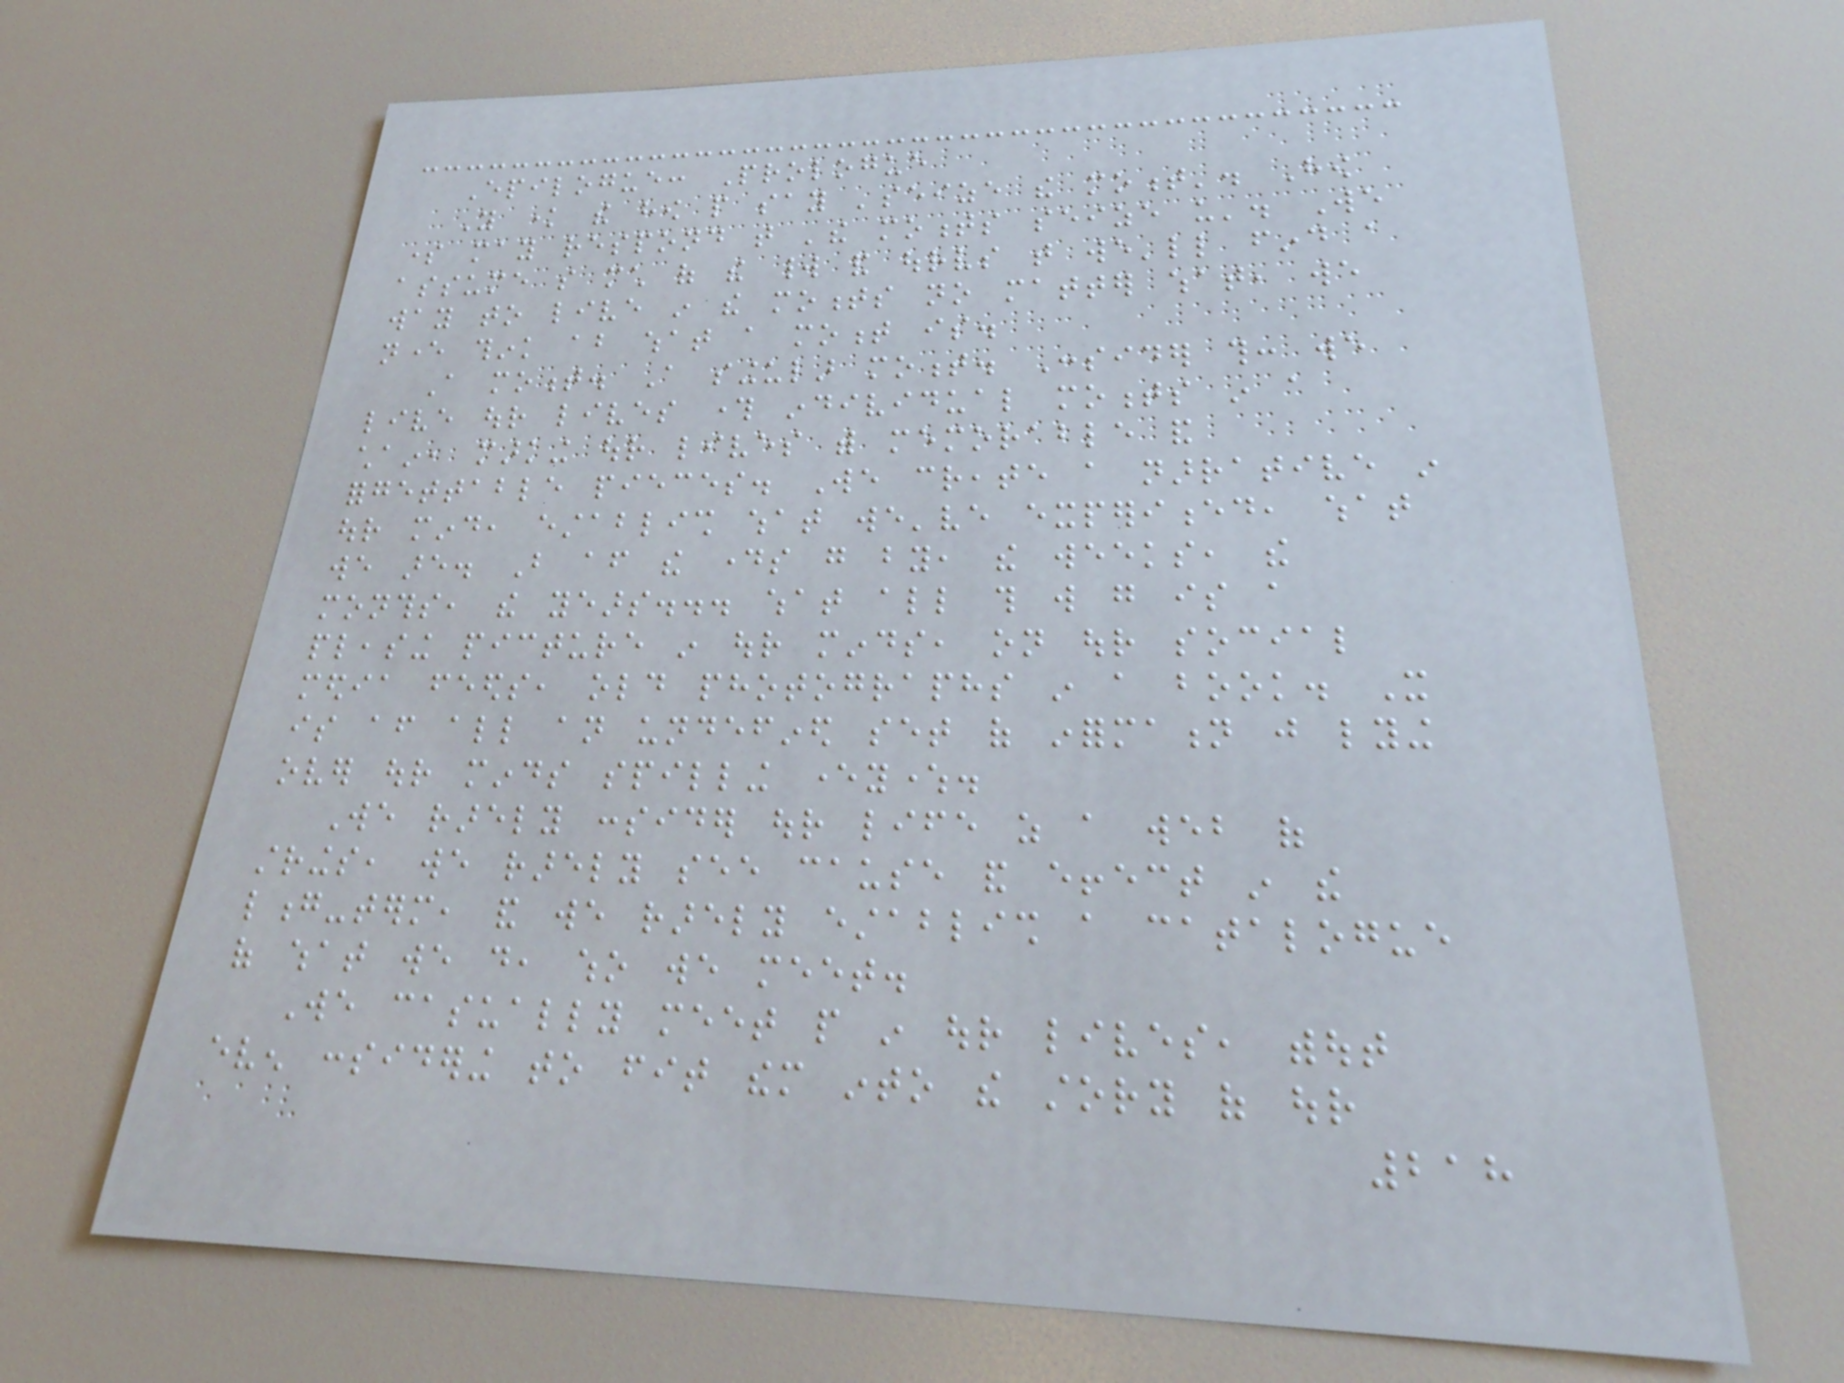Epilogue: Prologue
You know the how people say 'seize the moment'. How
some may respond that 'the moments seize us'. We
assume so much of the world and ourselves that we'll find a
way to live in the moments no matter what, we
never think about what a moment is.
A moment. A singular moment. Consider this: we
live our lives through individual moments in a
chain, marking our lives with memorable and
forgettable pieces. We create a narrative in
our mind, establish what we've experienced, what
we are. But after the days go by, the weeks, the
months, the years... what all this will go is a
pleasing picture in our minds, on our social
media feeds, old photographs in a book. It
is after all an undefined set of information just lying
over our minds spilling everywhere.
We rarely consider our life as a web of
strings, we rarely see cause and effect in the
long-term, and we rarely establish a catalogue
of what we do, who we meet.
We casually meet people in our lives, without
even considering to fit them into the story of our
218
